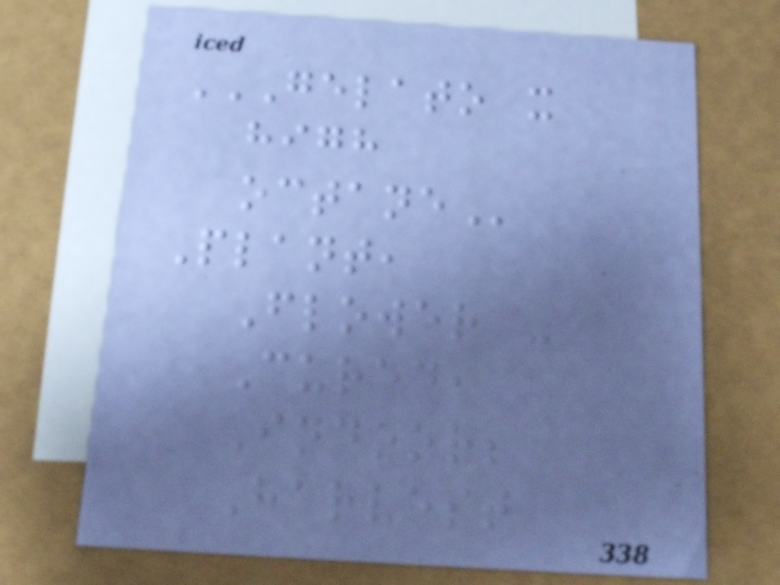GELATO X
HIGH
OCTANE
Plant,
Flower -
Cured,
Indoor;
Harvest
